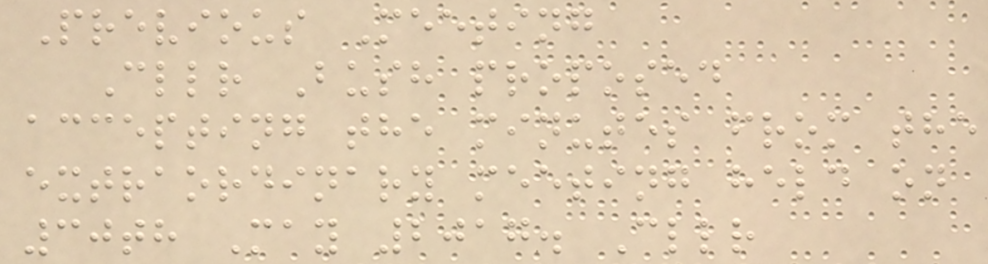Previous Meeting
Cllr Bush proposed
accepting the minutes from the
extraordinary meeting held on
30th May 2017. Cllr
